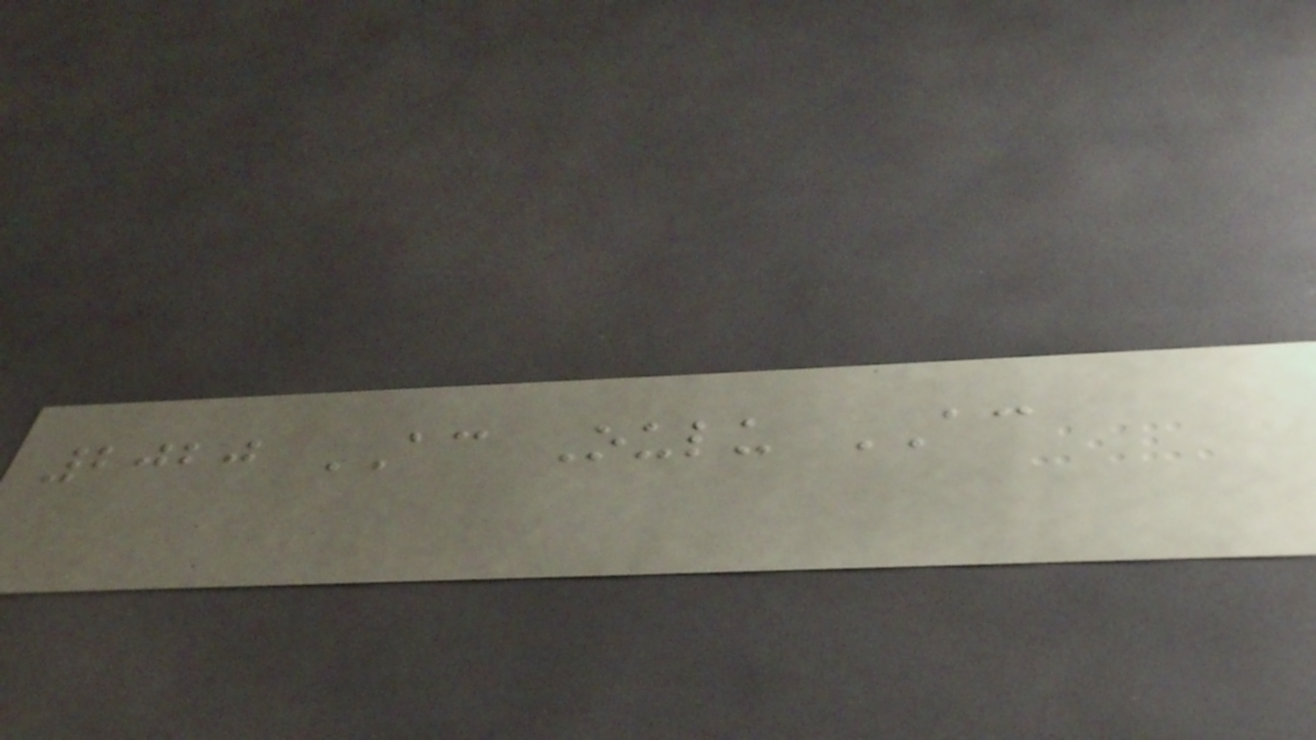2020 AC Oulu AC
